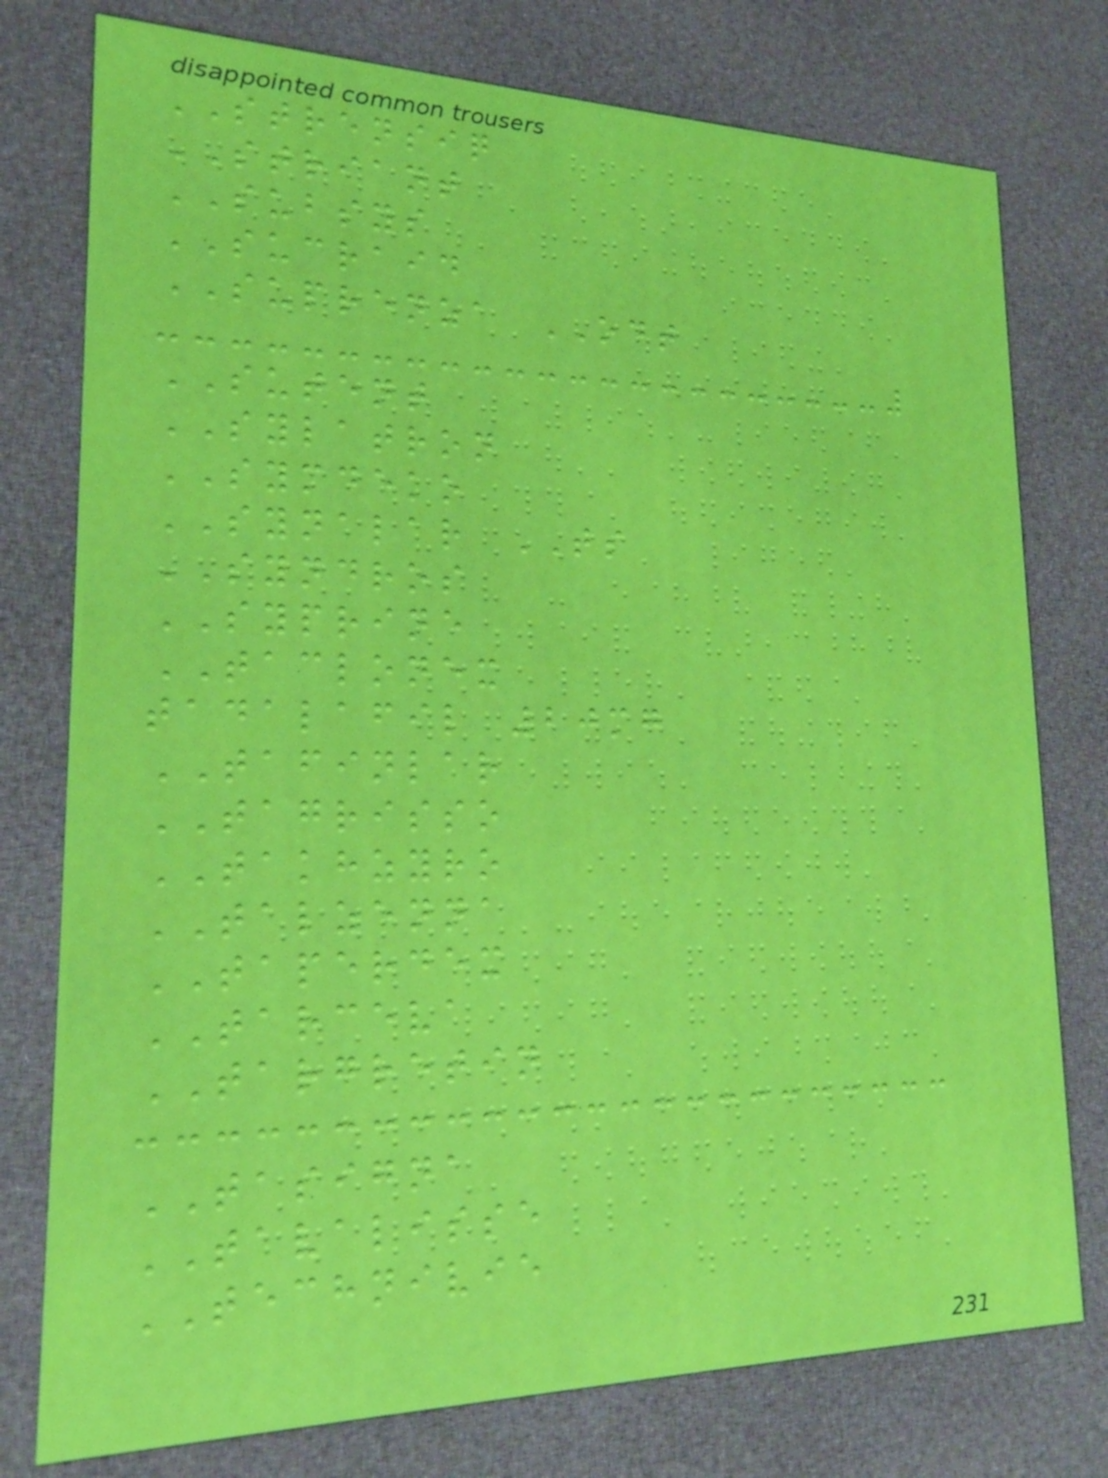STRENSIQ
STRIANT
SUBSYS
SUCRAID
SUPRENZA ODT
SUTENT
SYLATRON
SYMDEKO
SYNALAR TS
SYNDROS
SYPRINE
TACLONEX
tadalafil 20mg
TAFINLAR
TAGRISSO
TAKHZYRO
TALZENNA
TAPERDEX
TARCEVA
TARGRETIN
TASIGNA
TAVALISSE
TECHNIVIE
